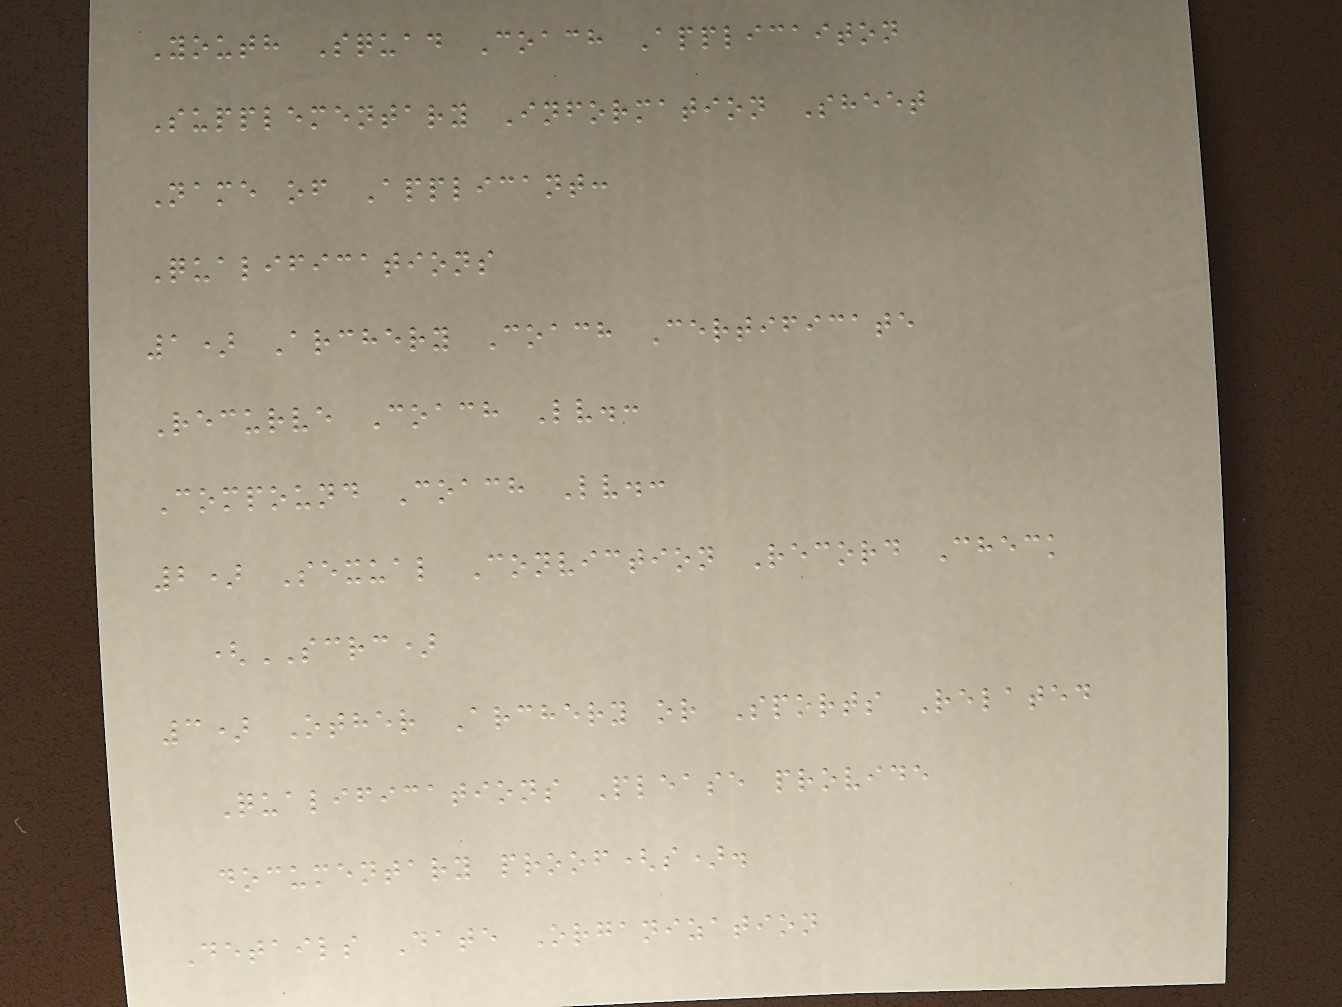Youth Squad Coach Applicaiton
Supplementary Information Sheet
Name of Applicant:
Qualifications
1) Archery Coach Certificate
Recurve Coach Lv.:
Compound Coach Lv.:
2) Sexual Conviction Record Check
(SCRC)
3) Other Archery or Sports Related
Qualifications Please provide
documentary proof(s).
Details Date Organization
